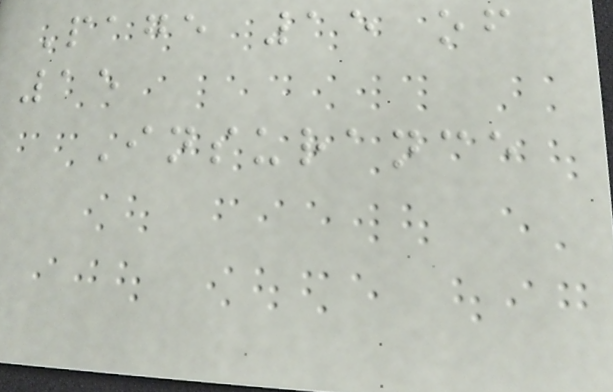Page 15 of
15
Insurance
